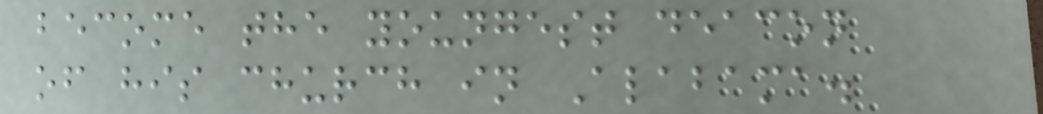become the youngest deacon
of his church in Alabama.
